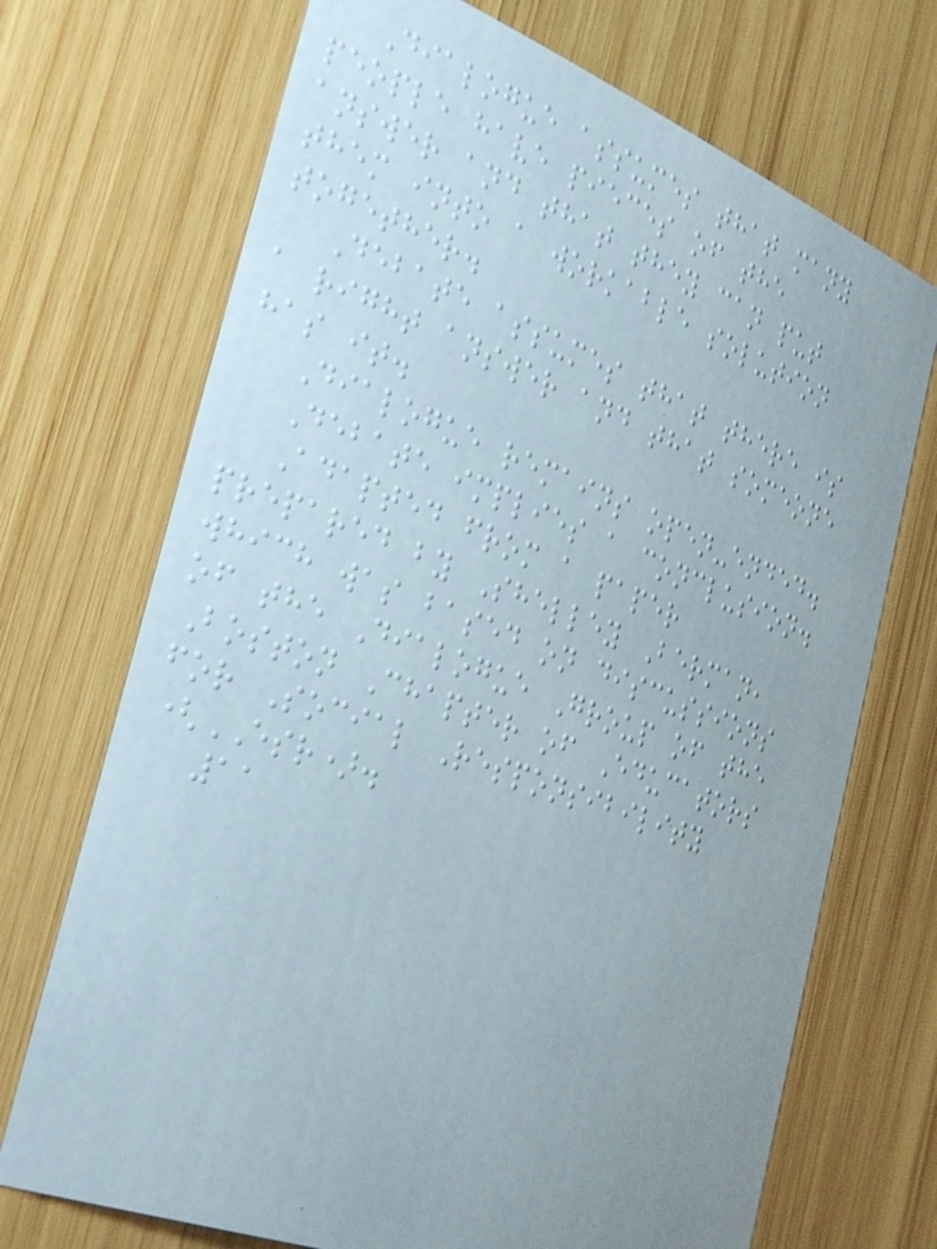Dialogue assumes that many
people have pieces of the
answer and that they can put
them into a workable solution
together.
Debate assumes that there is
a right answer and that someone
has it.
Dialogue remains open-ended.
Debate implies a conclusion.
Adapted from a paper
prepared by Shelley Berman,
which was based on discussions
of the Dialogue Group of the
Boston Chapter of Educators
for Social Responsibility
(ESR).
11
